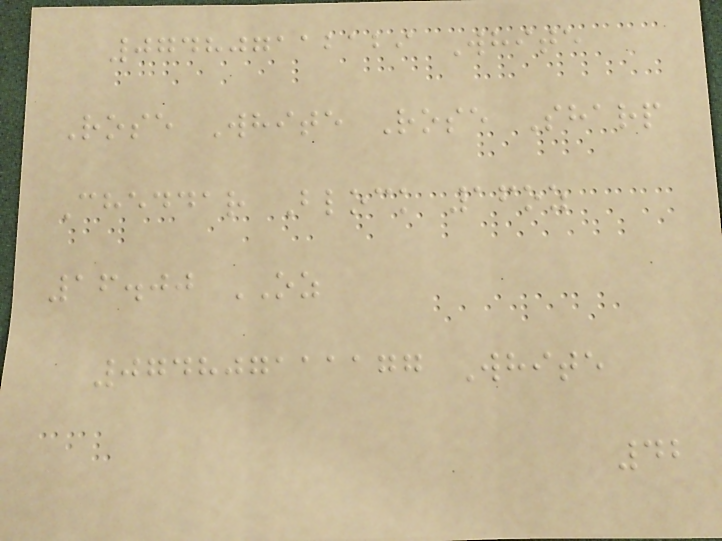074807112129 White
Rose White Rose Sharp
Cheddar Block 16oz
16.00 OZ
074807111177 White
42
